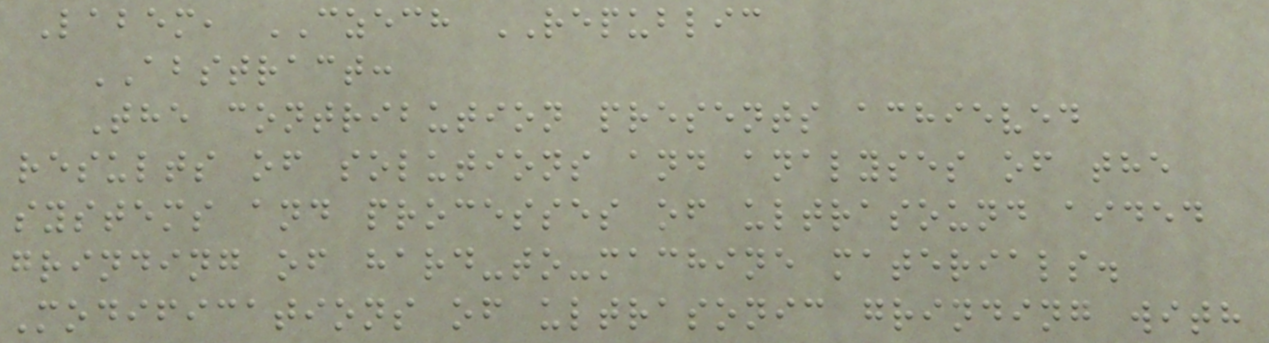Labem, CZECH REPUBLIC
ABSTRACT:
The contribution presents achieved
results of solutions and analyses of the
systems and processes of ultrasound aided
grinding of hard-to-machine materials.
Modifications of ultrasonic grinding with
